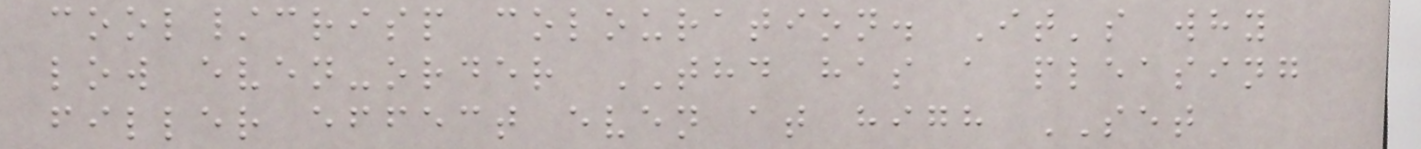cool/crisp colouration. It's why
low even-order THD has a pleasing
filler effect even at high SET
